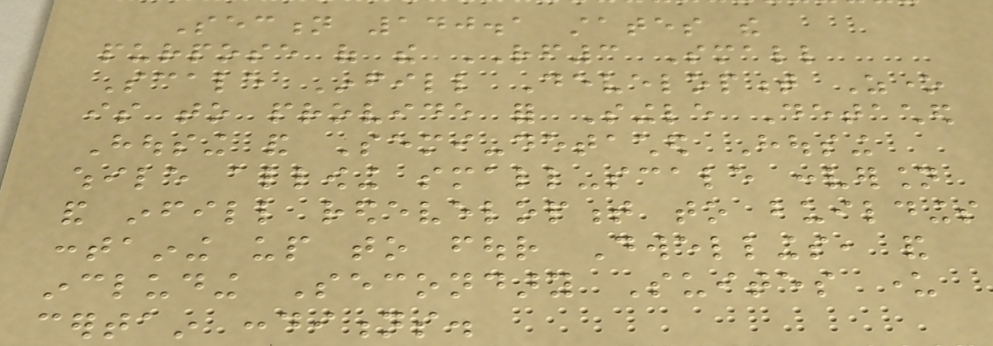Section 140.1 states the
purpose of the RF3 Small
Scale Infill Development Zone
is to provide for Single Detached
Housing and Semi-detached Housing
while allowing small-scale conversion
and infill redevelopment to buildings
containing up to four Dwellings, and
including Secondary Suites under
certain conditions.
